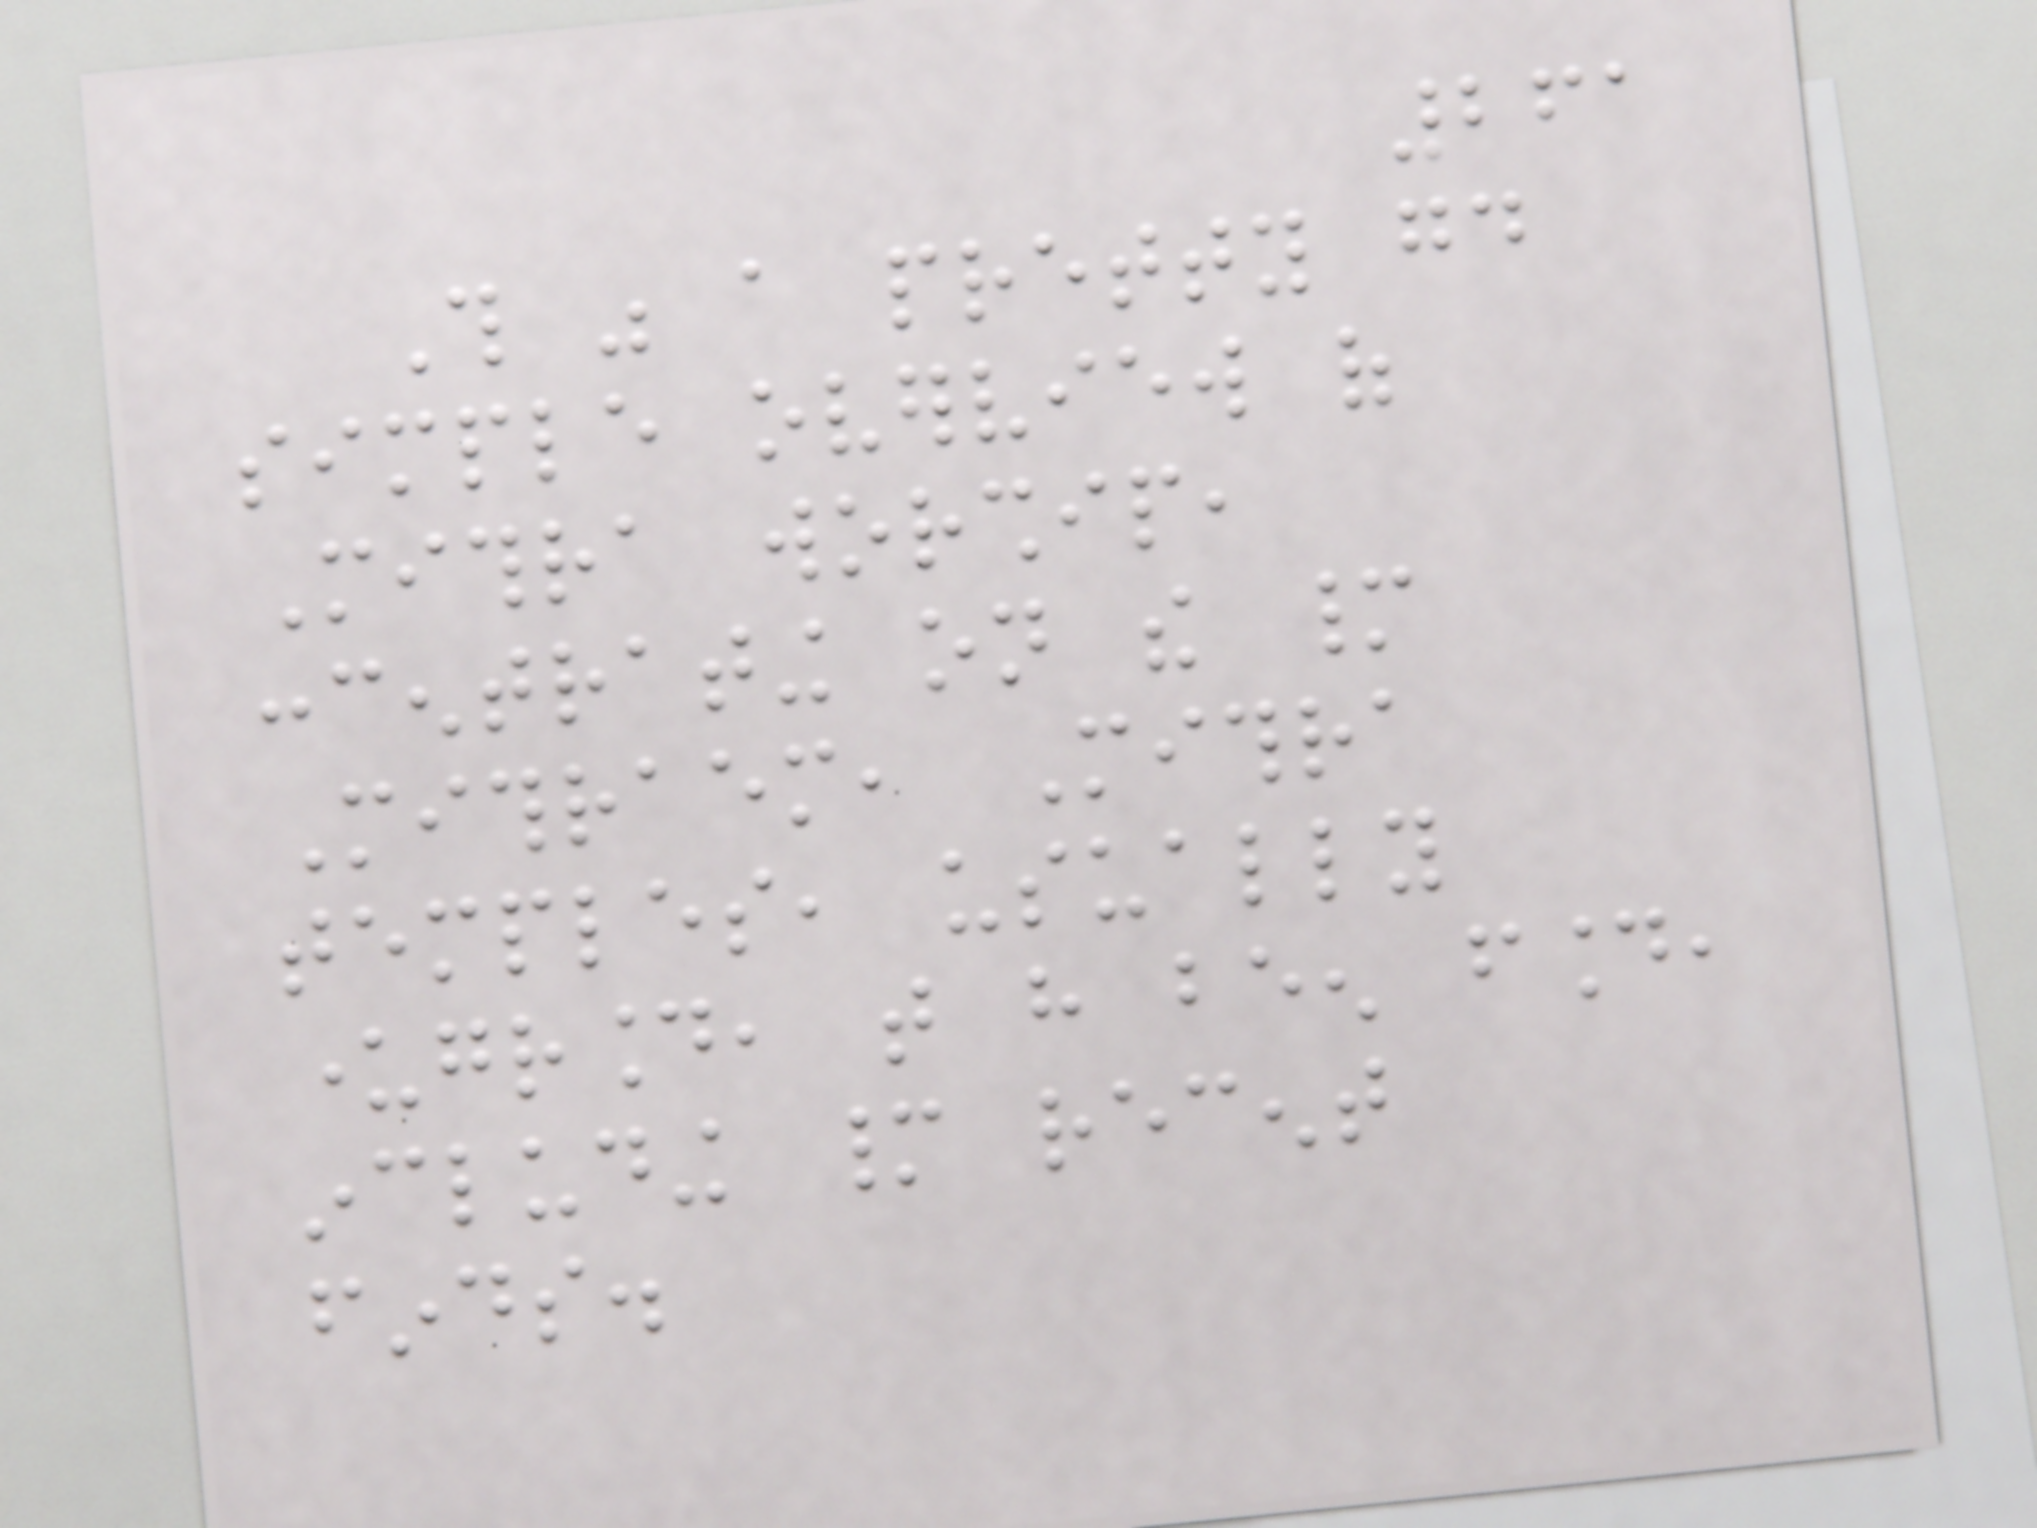261
This was a pretty good
simple overview of
Mithra worship,
concentrating on the many
Mithraem, Mithra
temples, usually
underground, that have been found,
including many recent
finds.
